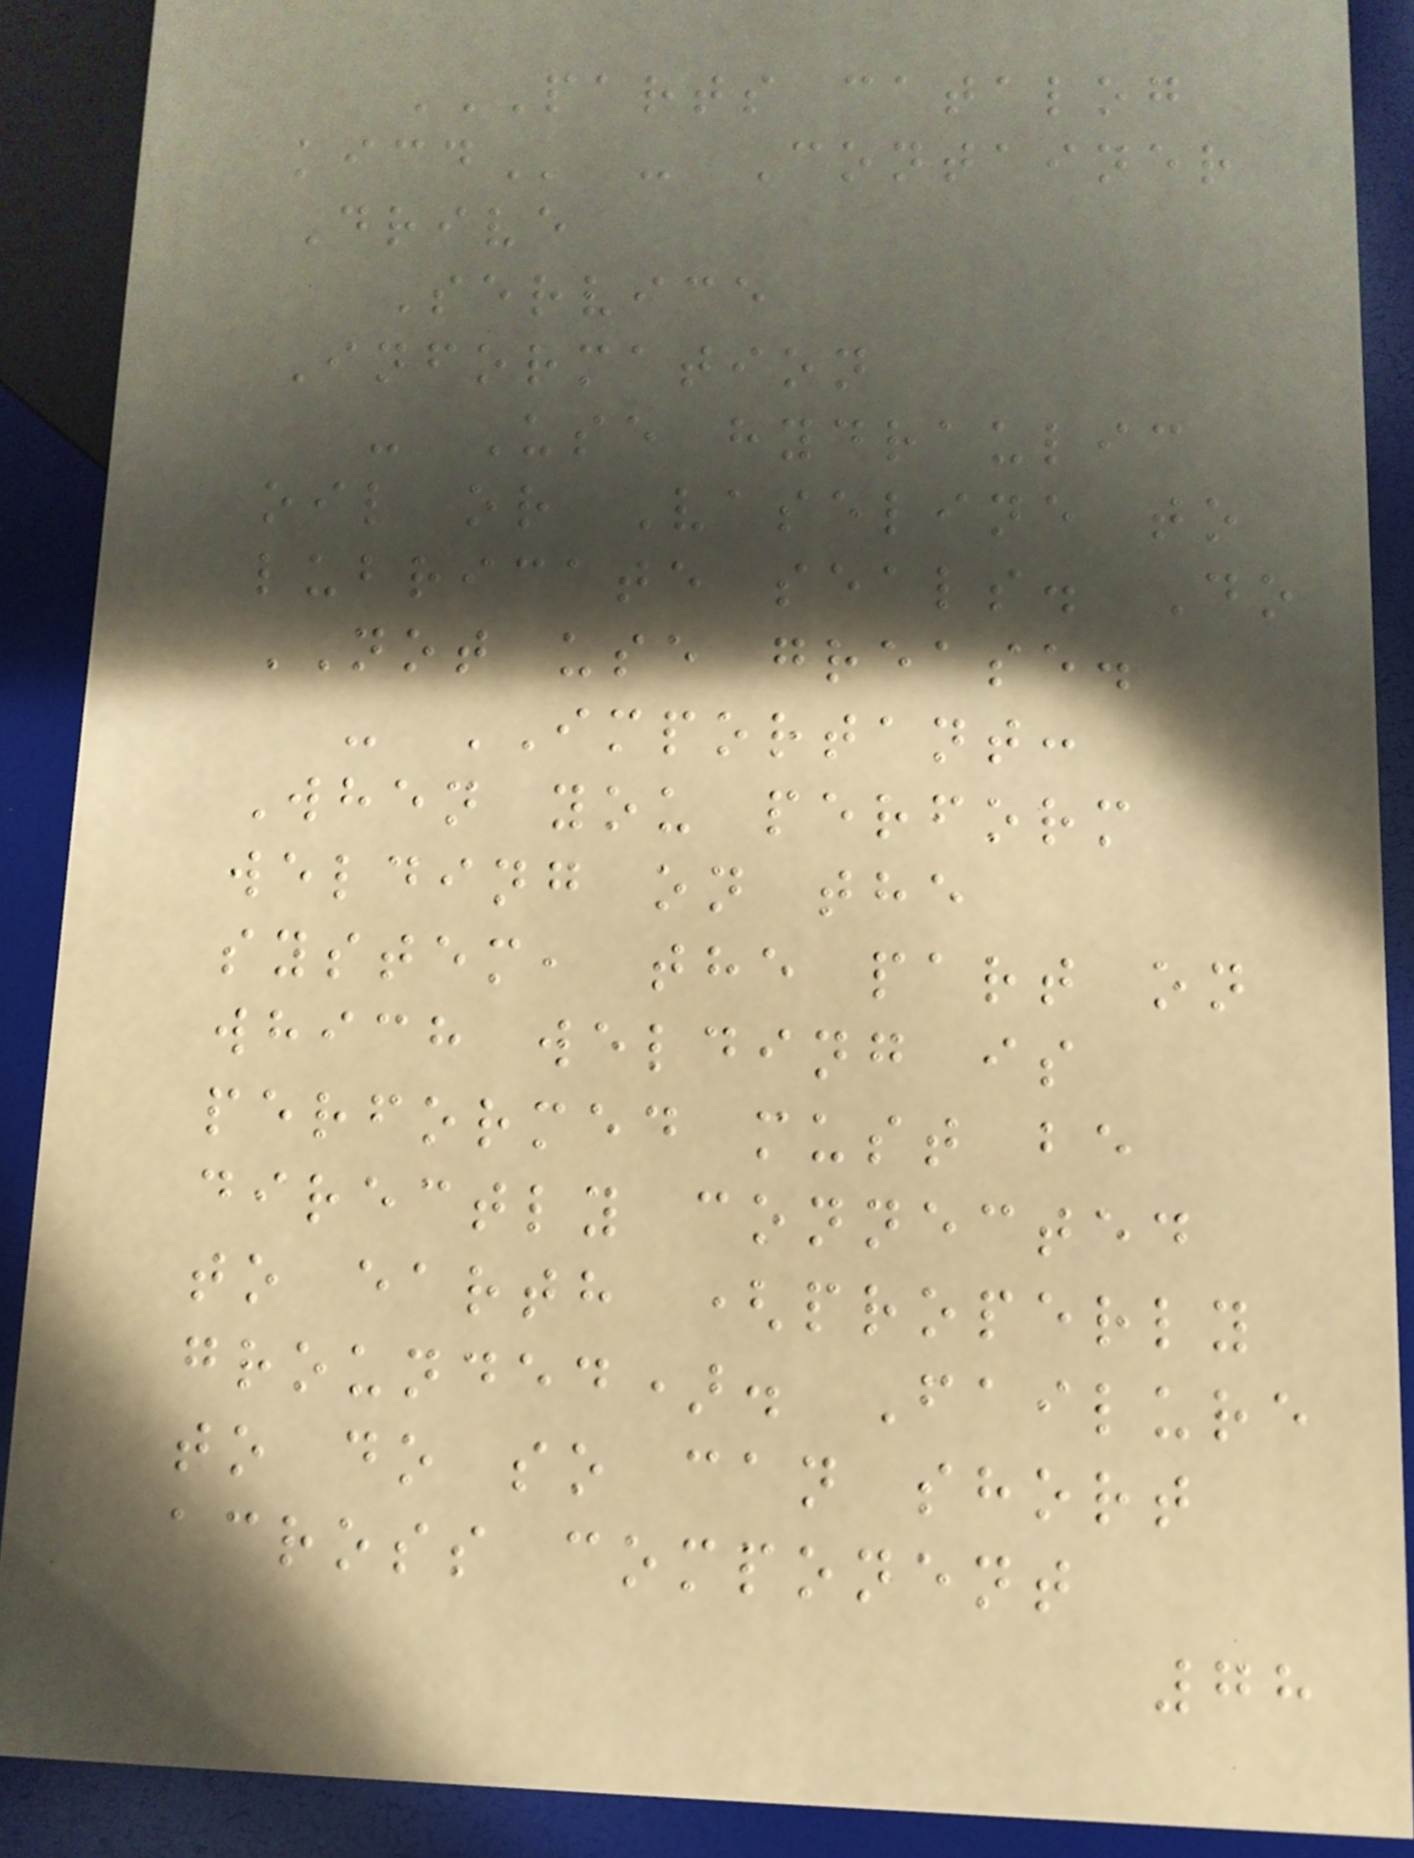PARTS CATALOG
KICD - Container
Drive
Service
Information
- Use hydraulic
oil or Vaseline to
lubricate seals. Do
NOT use grease.
- IMPORTANT:
When you perform
welding on the
system, the part on
which welding is
performed must be
directly connected
to earth (properly
grounded). Failure
to do so can short
across component
78
